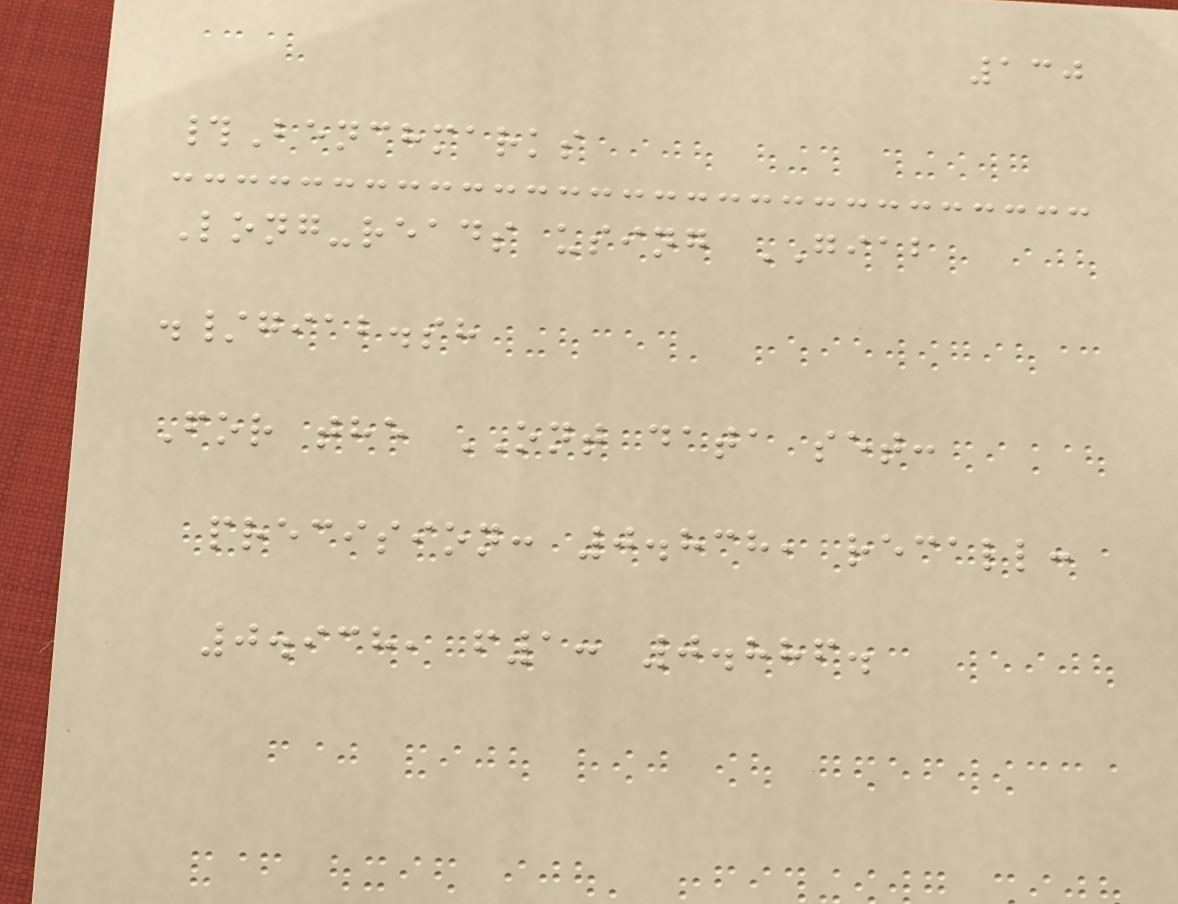130
#Benchmarks
Long-reads using GIAB
./giab.sh
For the ONT data set:
precision: 0.838, recall:
0.938, f1: 0.886.
